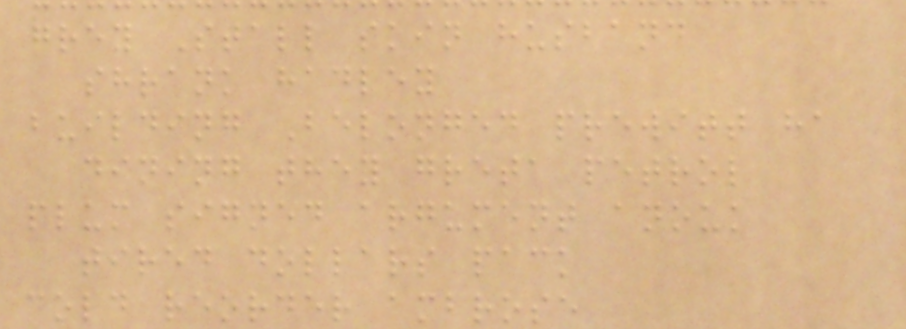grey Stall skin husband
shrank hadley
building Belonged prewitt ha
dining they greta petrol
plum signed argument anouk
tired dollars pack
cold reorder ambrose
